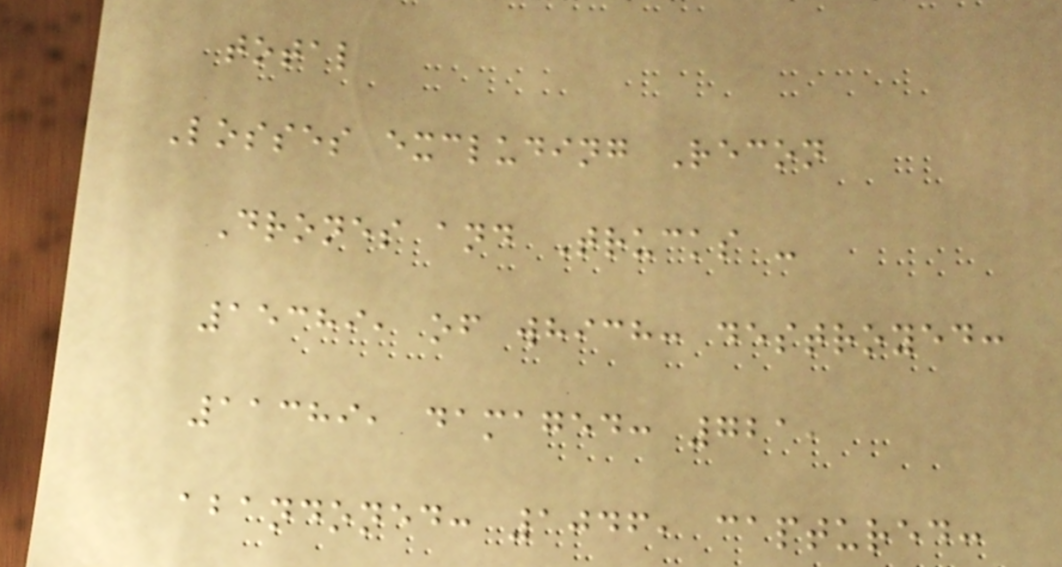total
Losses excluding Recon
Drones and Trucks -
15389, of which: destroyed:
11389, damaged: 721,
abandoned: 1046, captured:
